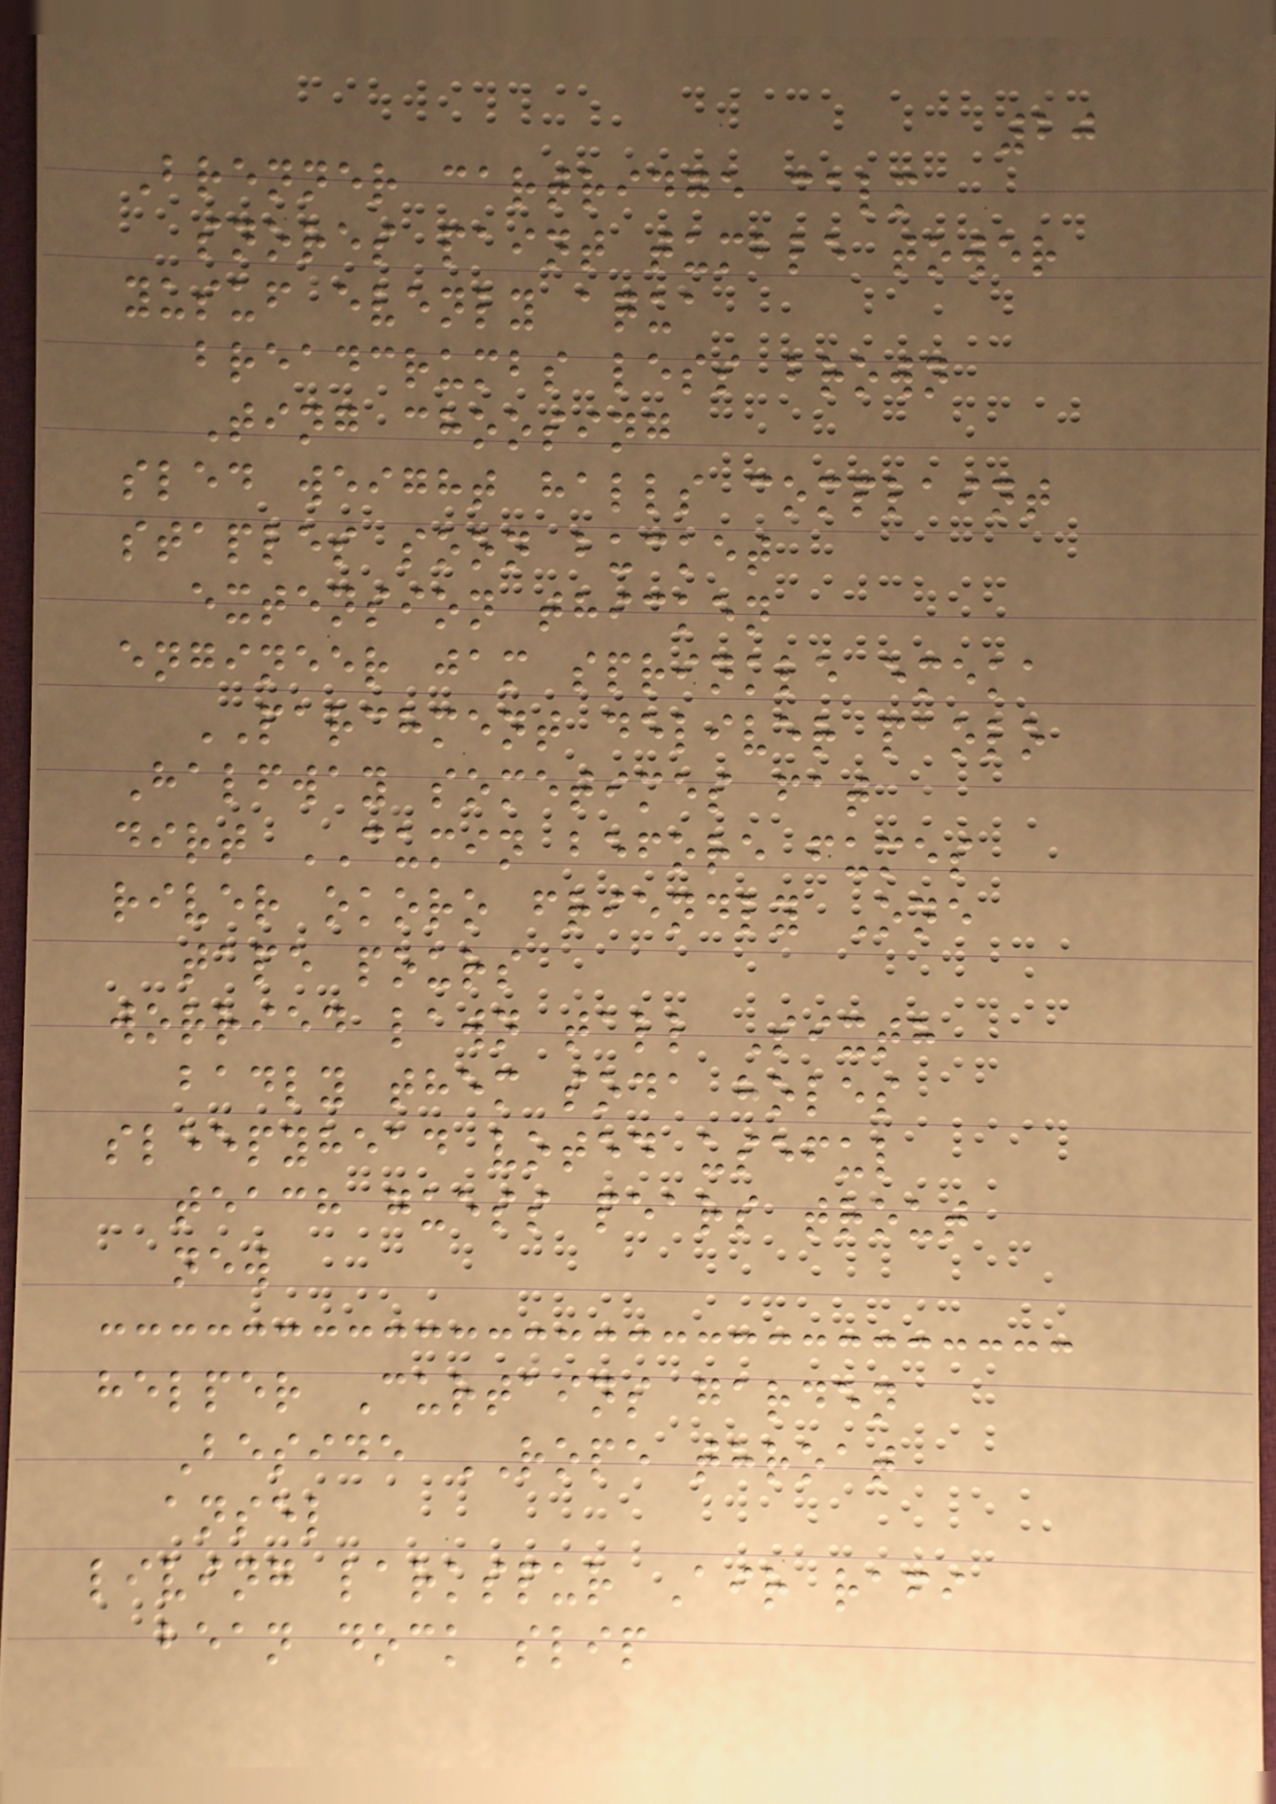20
Brenner cartridge calm
snores paint tumble tower
yusuf evenly aqua
breadcrumbs less brown
Ting choosing
sled weight halls complaint
staples soon bucket
extension thicken
engineer jam sprinkle emeka
PARCHMENT deliver paolo
Halfway sometimes fat
dirt CUMIN before fumes
river okoro friendly One
tape pours
worried lawn tall Sixth
badly them soda holes
sleepyhead voted useful
teach guess pears trout
new
helper Curtains garden
Beside ROPE throat
ansel
living larkspur Air rafi
bean dock slip
